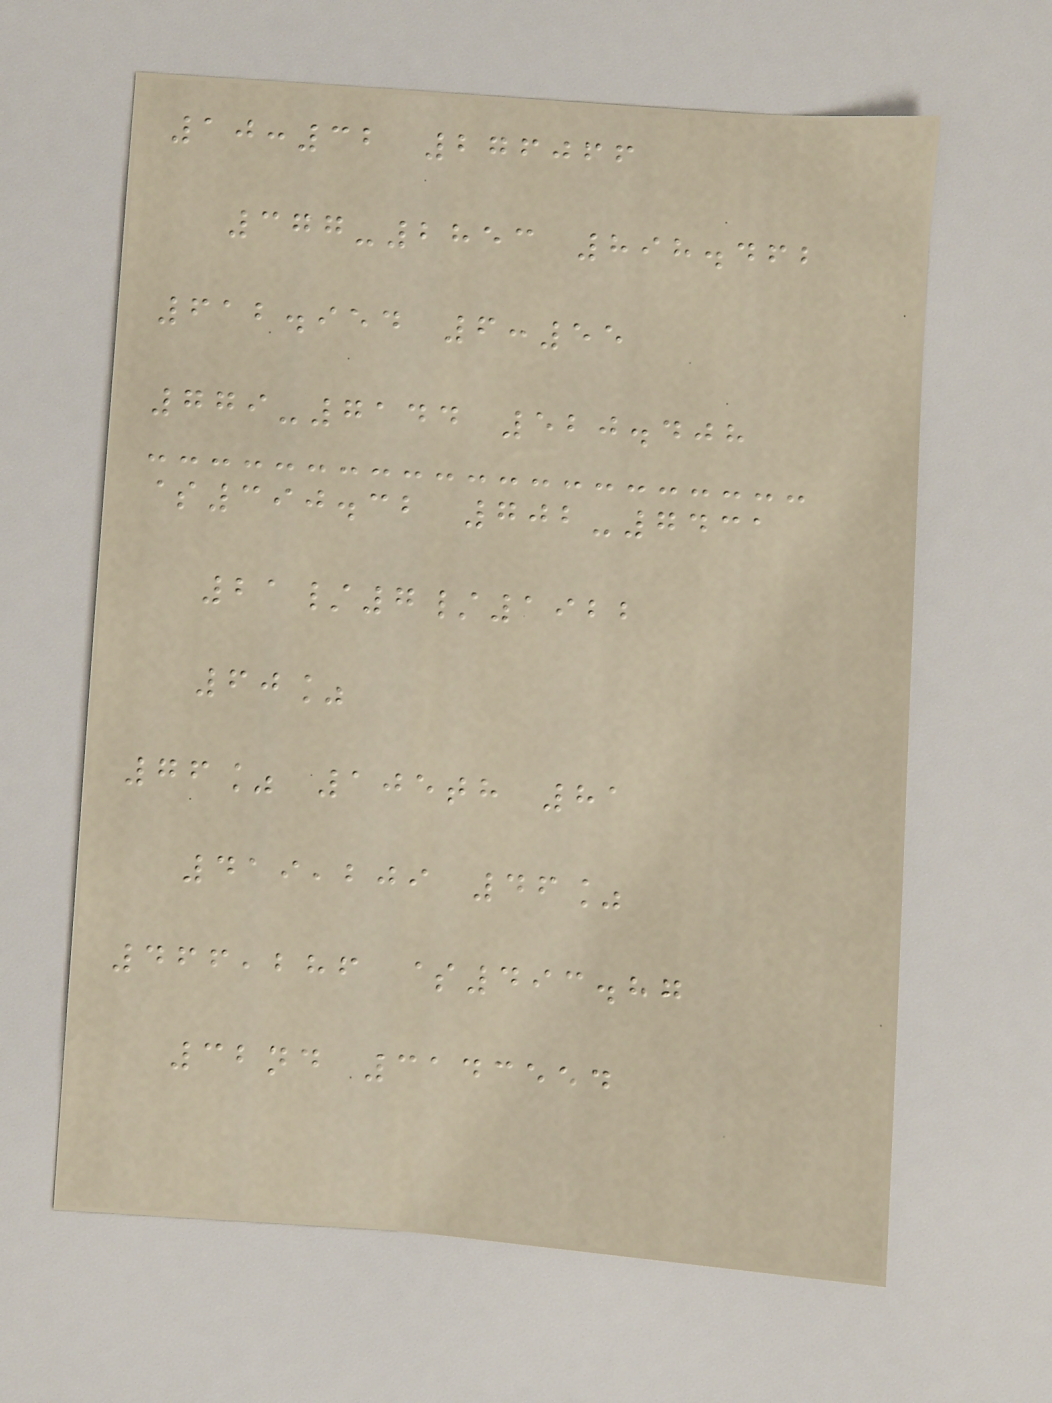10:32 276066
377-2853 898.462
612.954 6:55
779-7144 520.408
$390.32 702-7431
21/7/1922
60%
76% 105th 81
419,209 46%
466,286 $493.87
32nd 3143554
